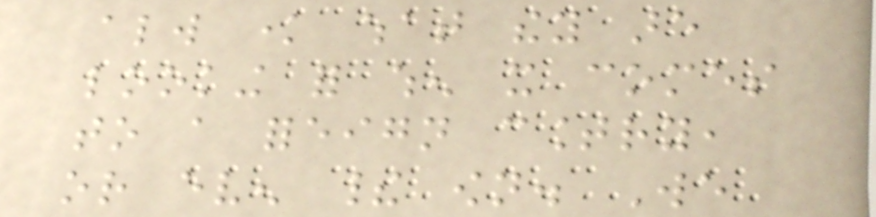always know what they are
looking for when it comes
to a foreign country,
or even their own. We
